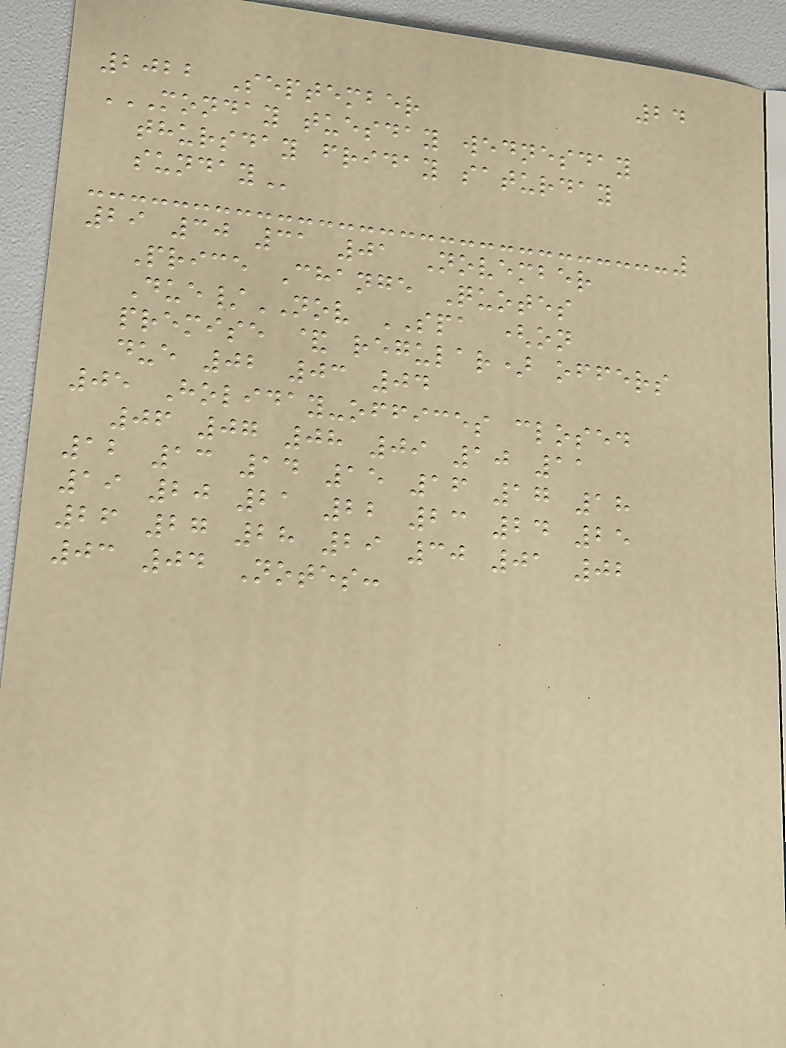24
2022 September
MONDAY TUESDAY WEDNESDAY
THURSDAY FRIDAY SATURDAY
SUNDAY
29 30 31 01 November
Price Change Quotes
Due/NOV SPA (on
premise & regular) offers
due 02 03 04
05 Holiday-offices closed
06 07 08 09 10 11
12 13 14 15 16 17 18
19 20 21 22 23 24 25
26 27 28 29 30 01 02
03 04 Notes:
